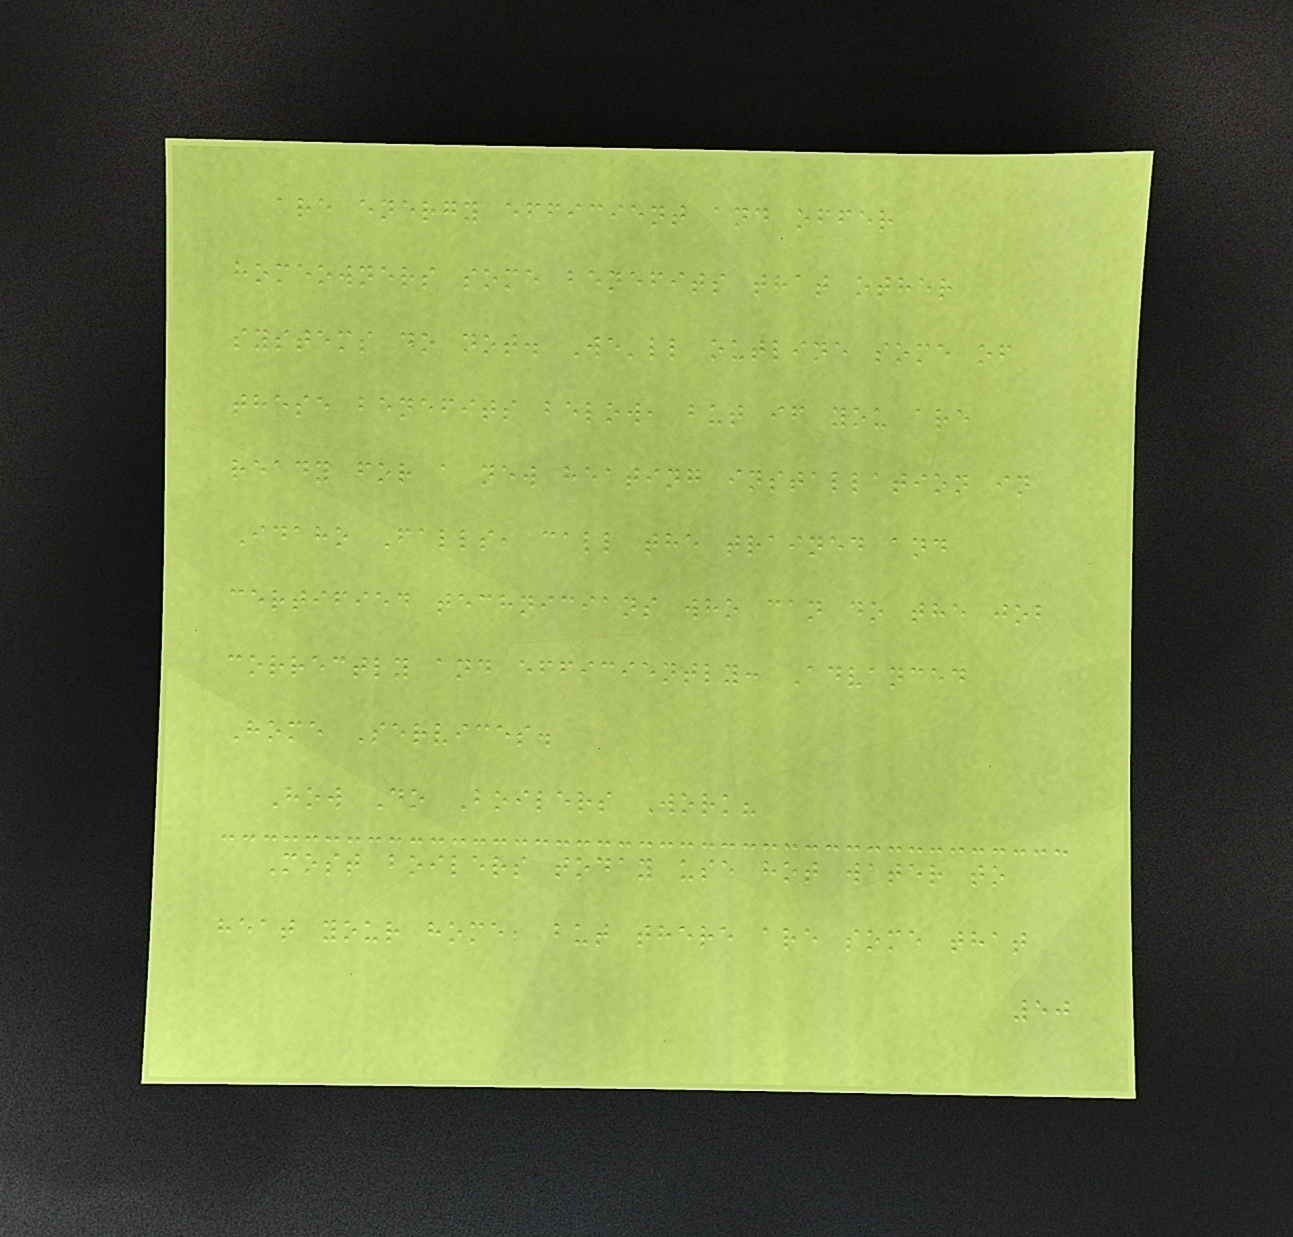are energy efficient and offer
homeowners some benefits that other
systems do not. We'll outline some of
these benefits below, but if you are
ready for a new heating installation in
Idaho Falls, call the trained and
certified technicians who can do the job
correctly and efficiently: Advanced
Home Services.
How Do Boilers Work?
Most boilers today use hot water to
heat your home, but there are some that
50
